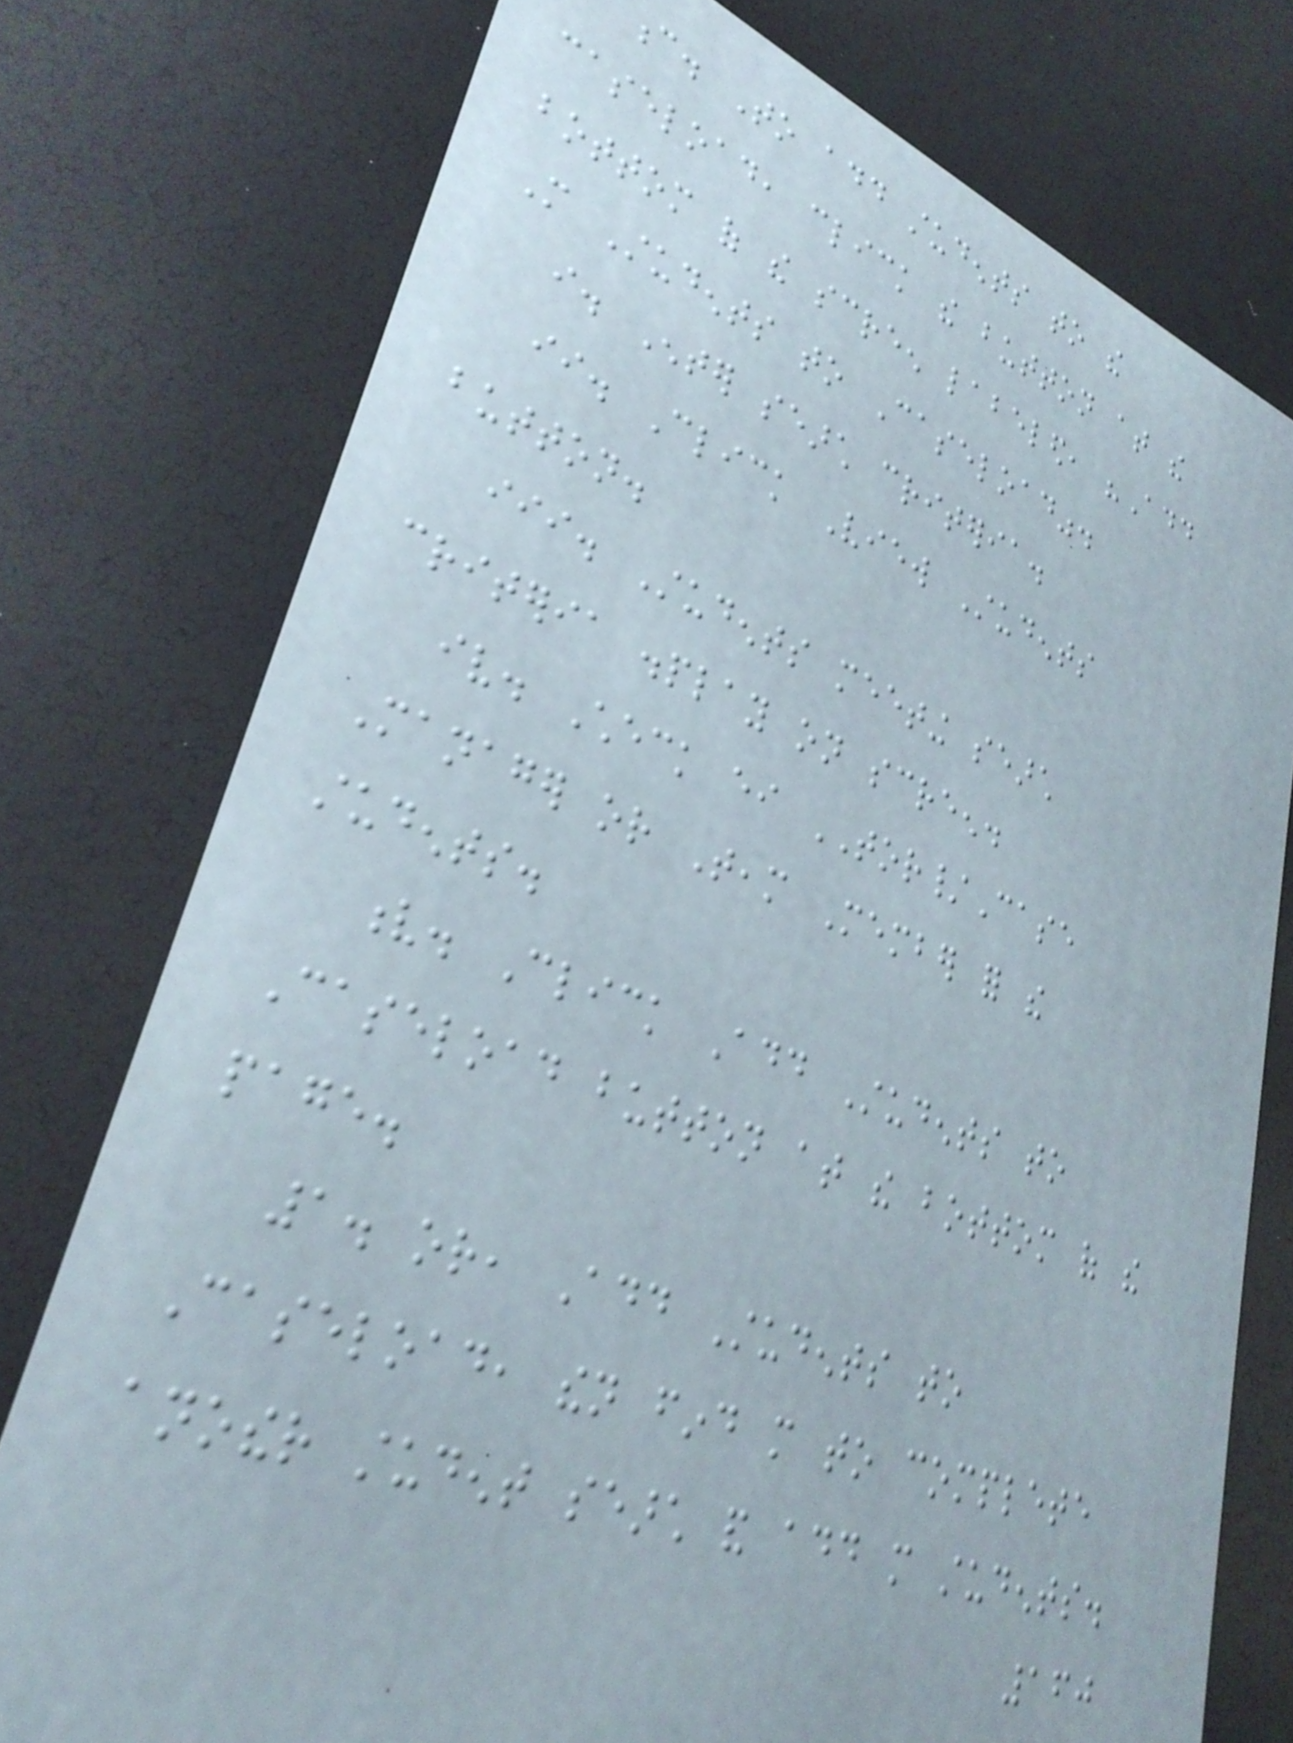c. To add students to the
caseload, click the button at the
bottom of the screen labeled, "Add
More Students to Caseload".
i. Enter search criteria.
ii. Click View Students
button.
iii. Students meeting search
criteria display on screen.
iv. Check either TOR/Case
Manager or Team Member for the
students.
v. Click Add Students to
Caseload button at the bottom of the
page.
1. or, Add Students to
Caseload, then find more to complete
another student search and add more students.
160
